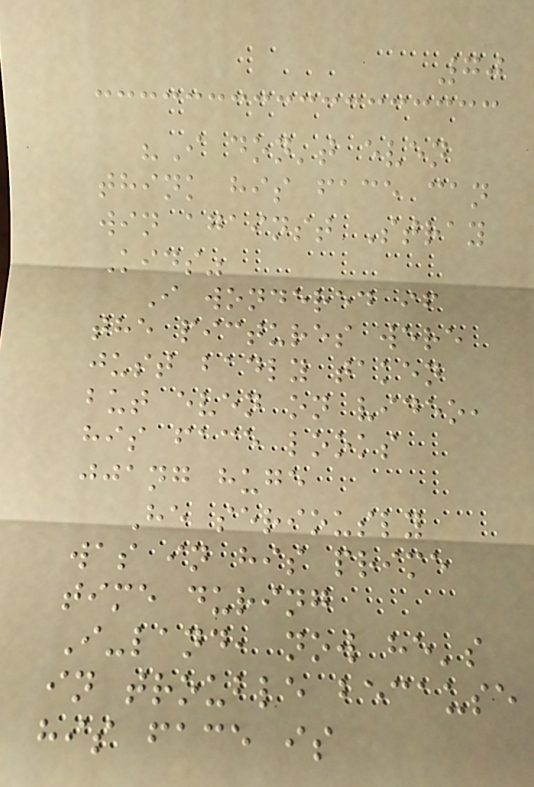70
"I don't even
think his face can
win against Stray
Kids"
I wondered if
the pictures were
just badly taken
but even on video,
his face looks
jjang huge
He seriously
was in his prime
time during
I-land, now he's
in trouble because
his face is
